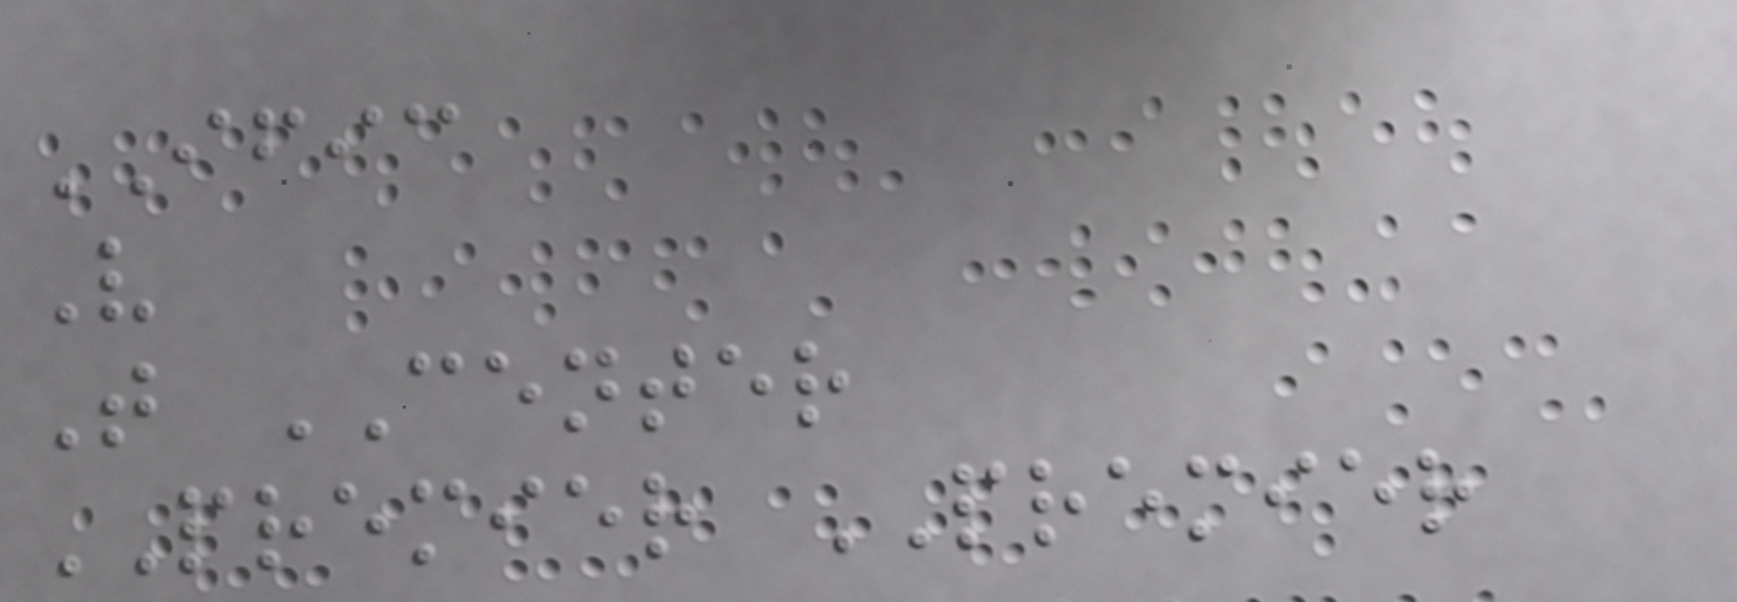IFIC
V
T CENTER
PREMIER PREMIER
